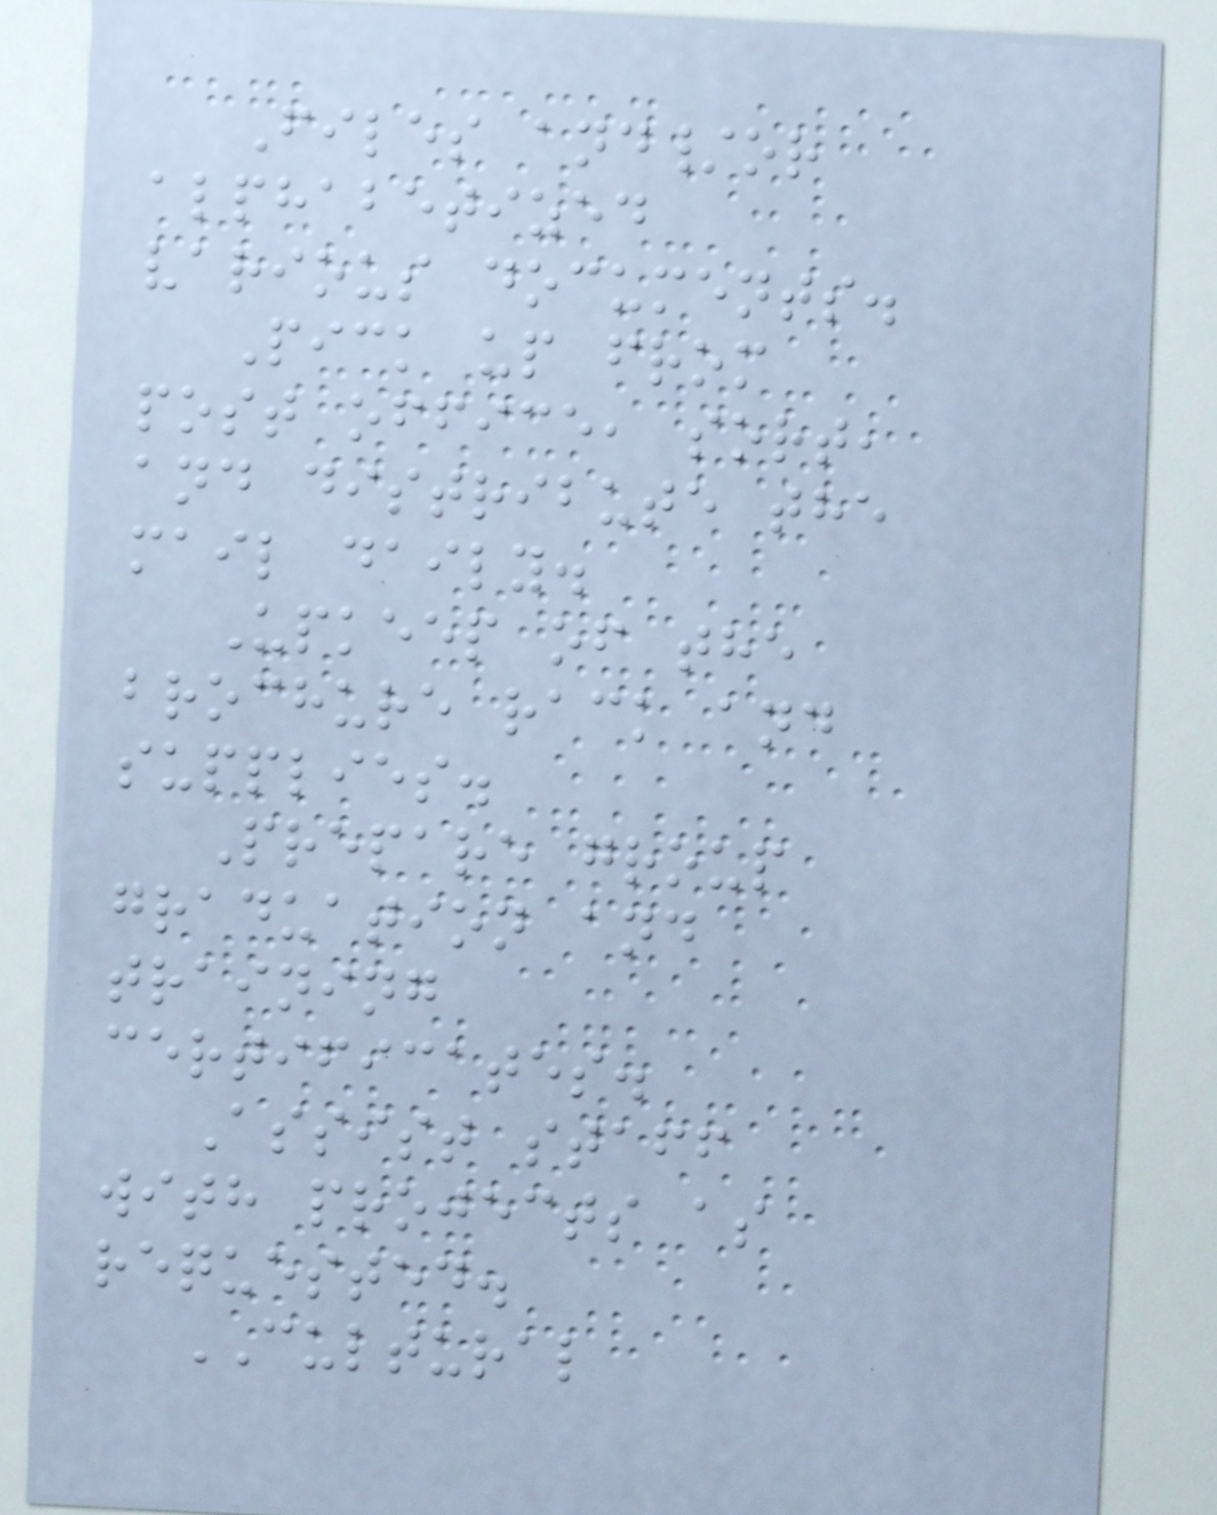Files and/or
alphabetized
various documents.
Pick up from
post office, sort,
and distribute the
mail daily.
Upkeep of the
brochure rack and
supplies.
Prepare group
graduation and
training
certificates.
Assist staff
with projects as
requested.
CULTURAL
